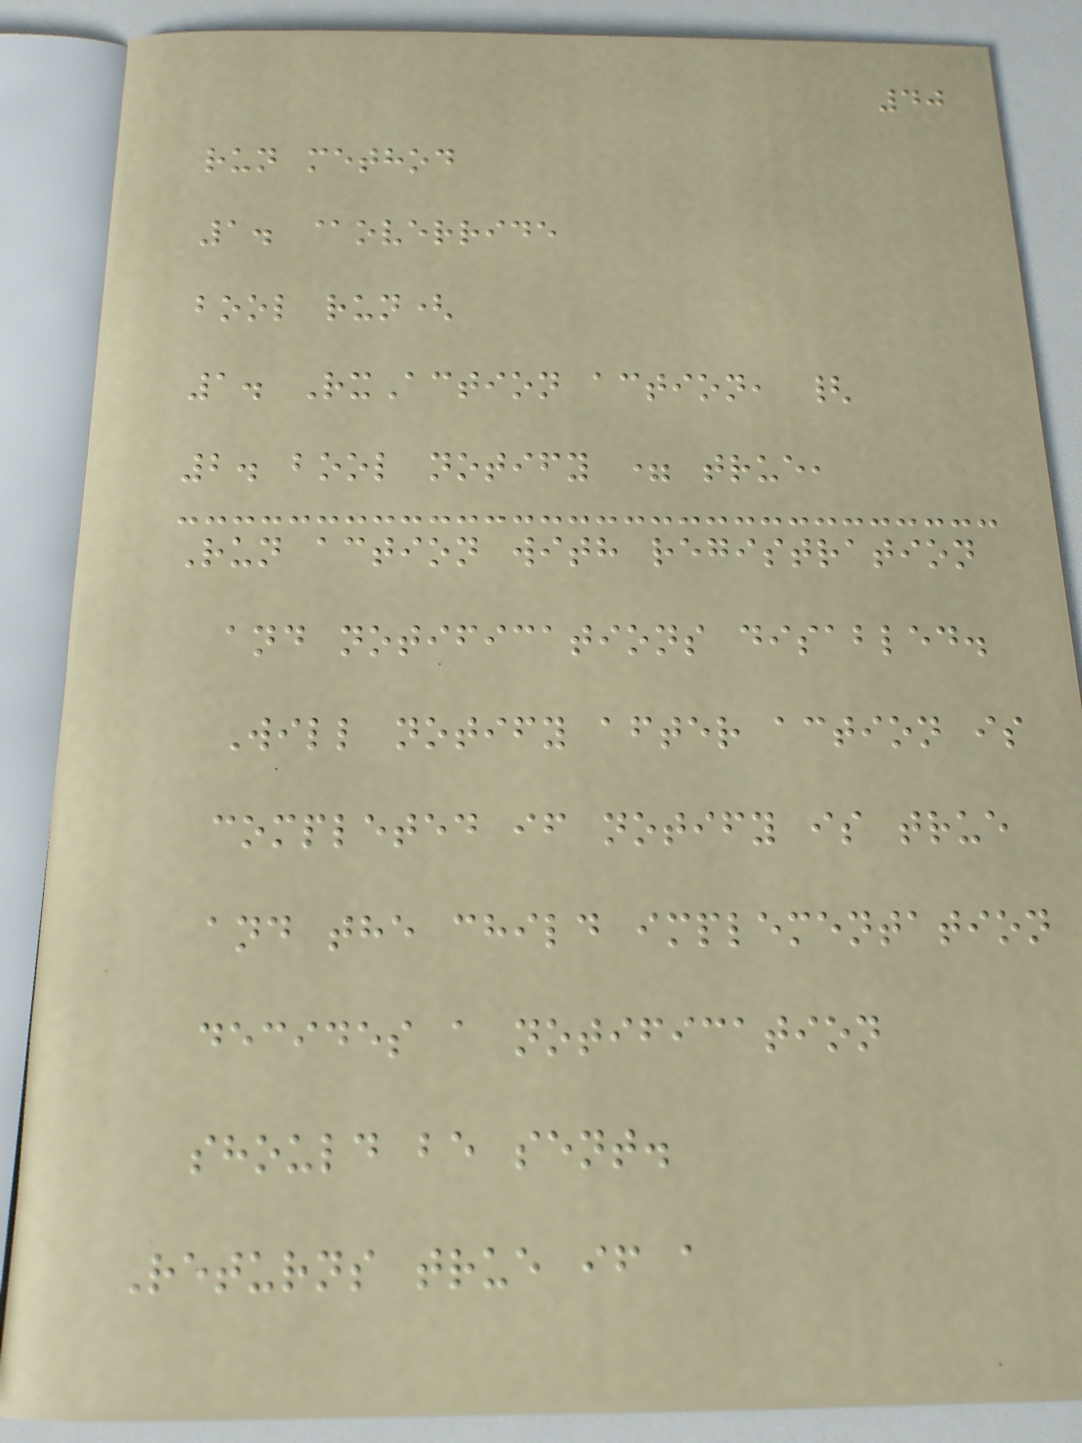40
run method
1. @override
bool run(
1. RxAction action, {
2. bool notify = true,
Run action with registration
and notifications disabled.
Will notify after action is
completed if notify is true
and the child implementation
decides a notification
should be sent.
Returns true if a
